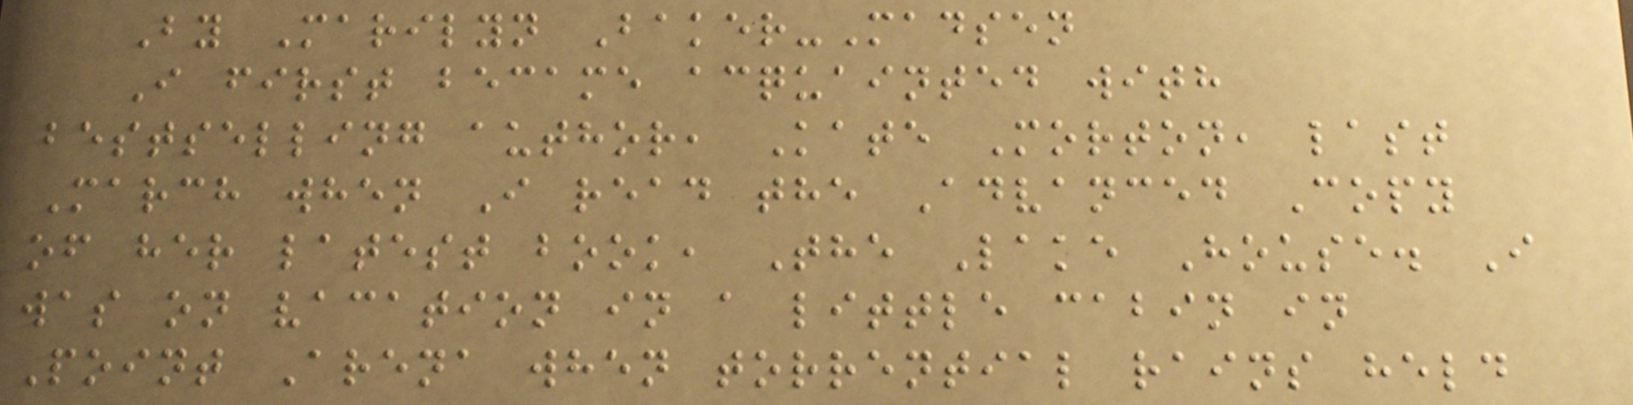By Marilyn Baker-Madsen
I first became acquainted with
bestselling author, Kate Morton, last
March when I read the Advanced Copy
of her latest book, The Lake House. I
was on vacation in a little cabin in
Point Arena when torrential rains held
